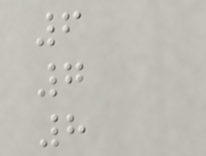6
7
8
